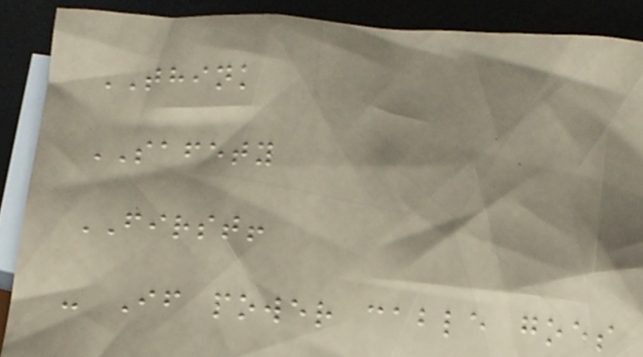THINK
SAFETY
FIRST!
- If power cable goes
